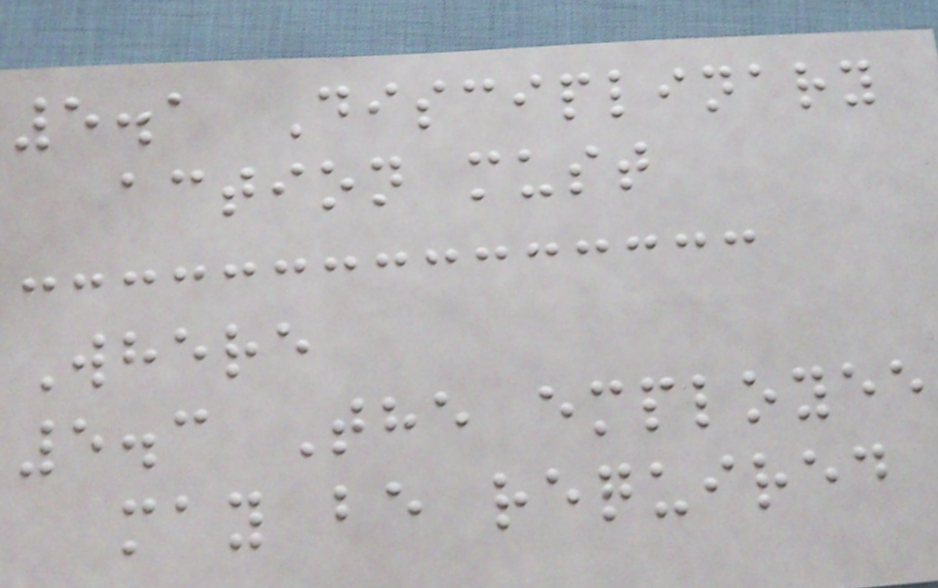5.1 Disciplinary
action must
Where
5.3 The employee
may be required
